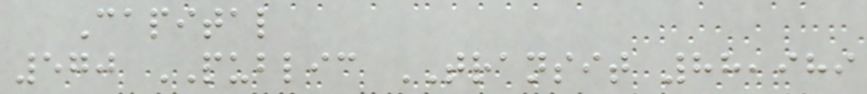Capital
570 PUBLIC TRANSIT 88,989
